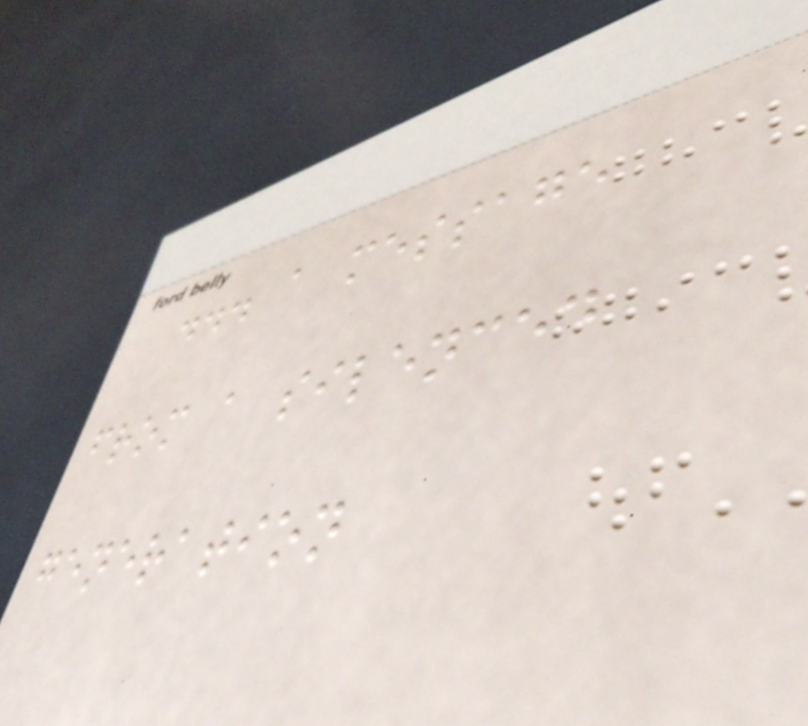... a message
from a silenced
generation
